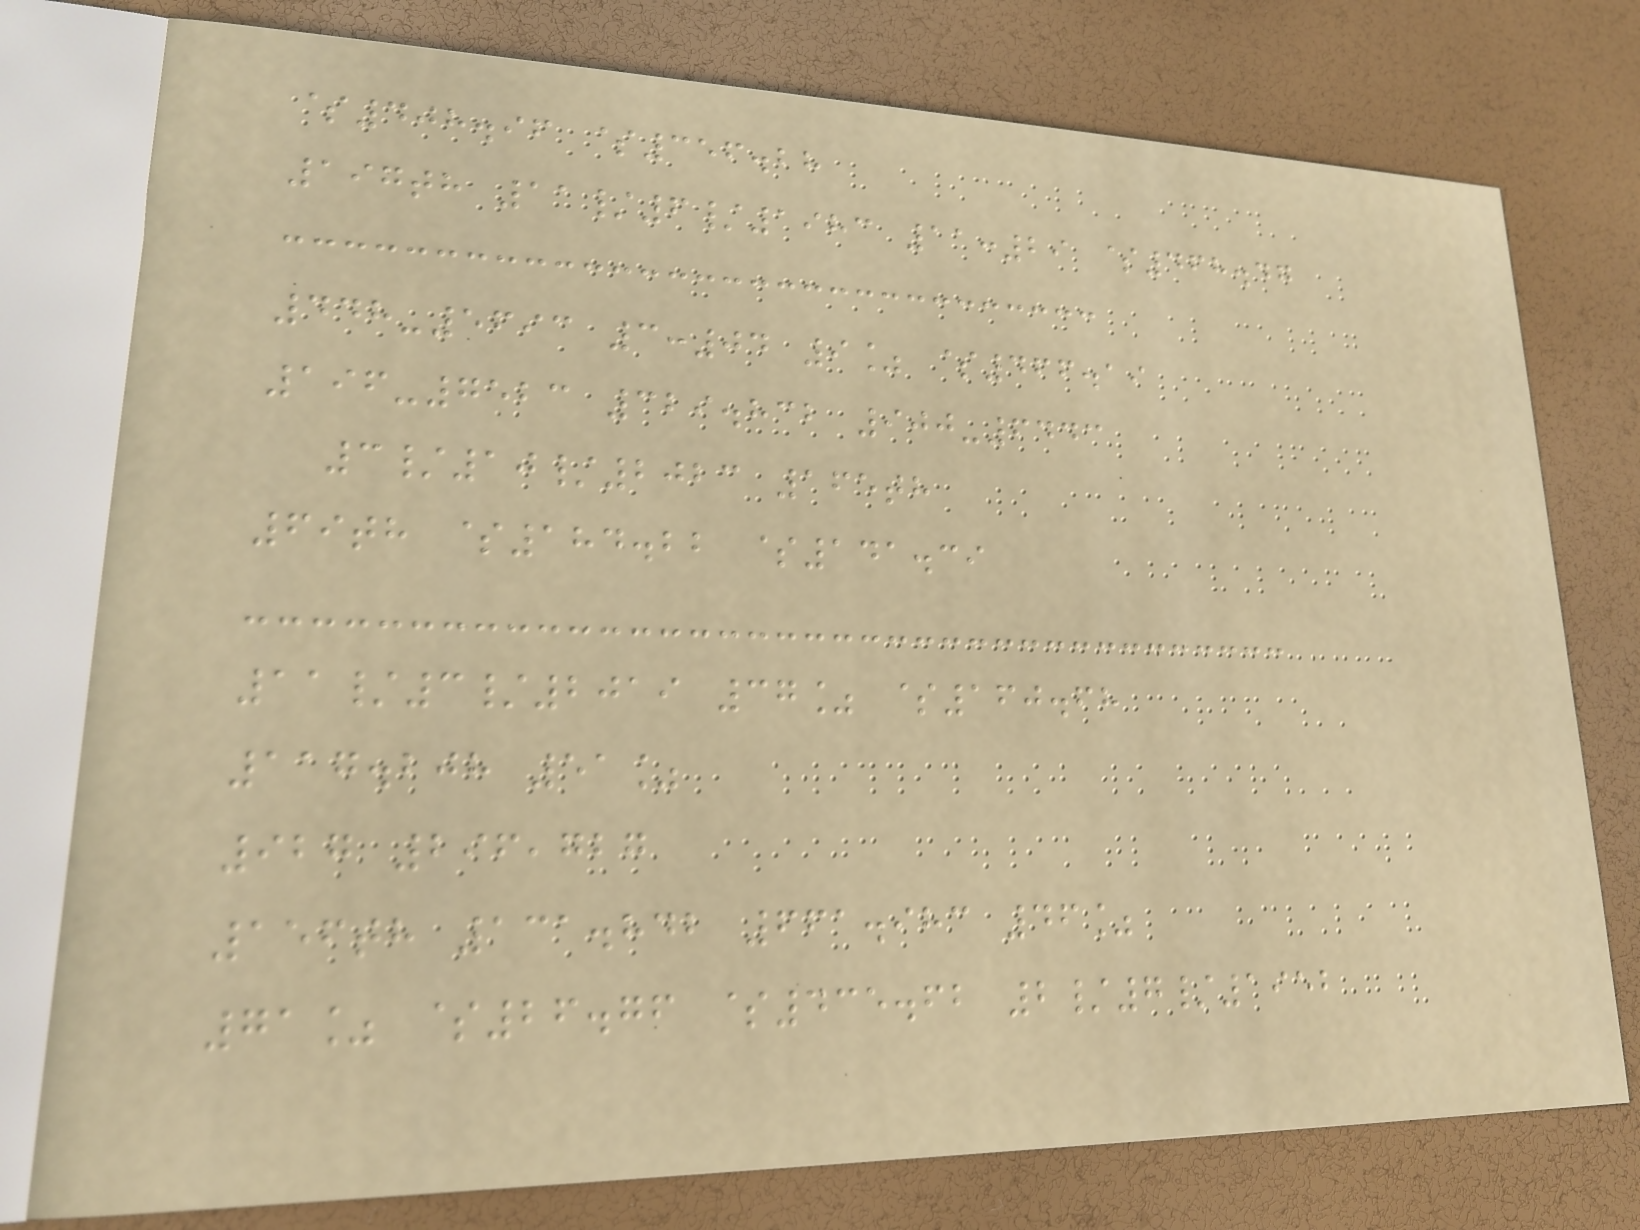$408.96 $356.28
197th 11/6/1983 11:29 $468.47
448-5693 3:04 9% $466.19
196-7523 329.832 900-6443
3/10/2023 165th
69th $184.22 $141.39
11/3/2019 37% $160.68
117.208 51%
927 296,727
156th 131.842 661.983 46%
71% $26.76 $435.62 2/7/1952
